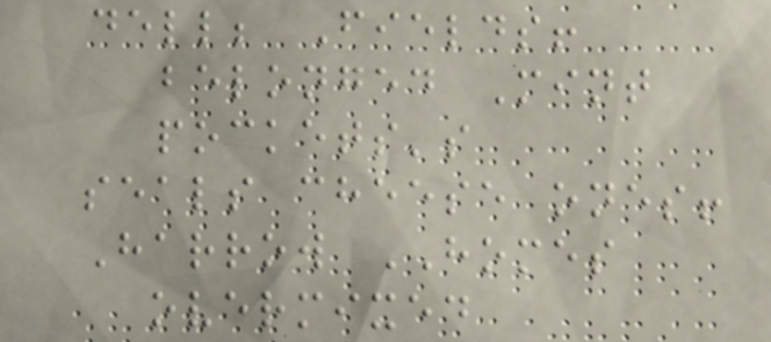dell; Fields!
belonged Mint
pockets's
seals cheese ones!
Harrow HOMES
overmixed
